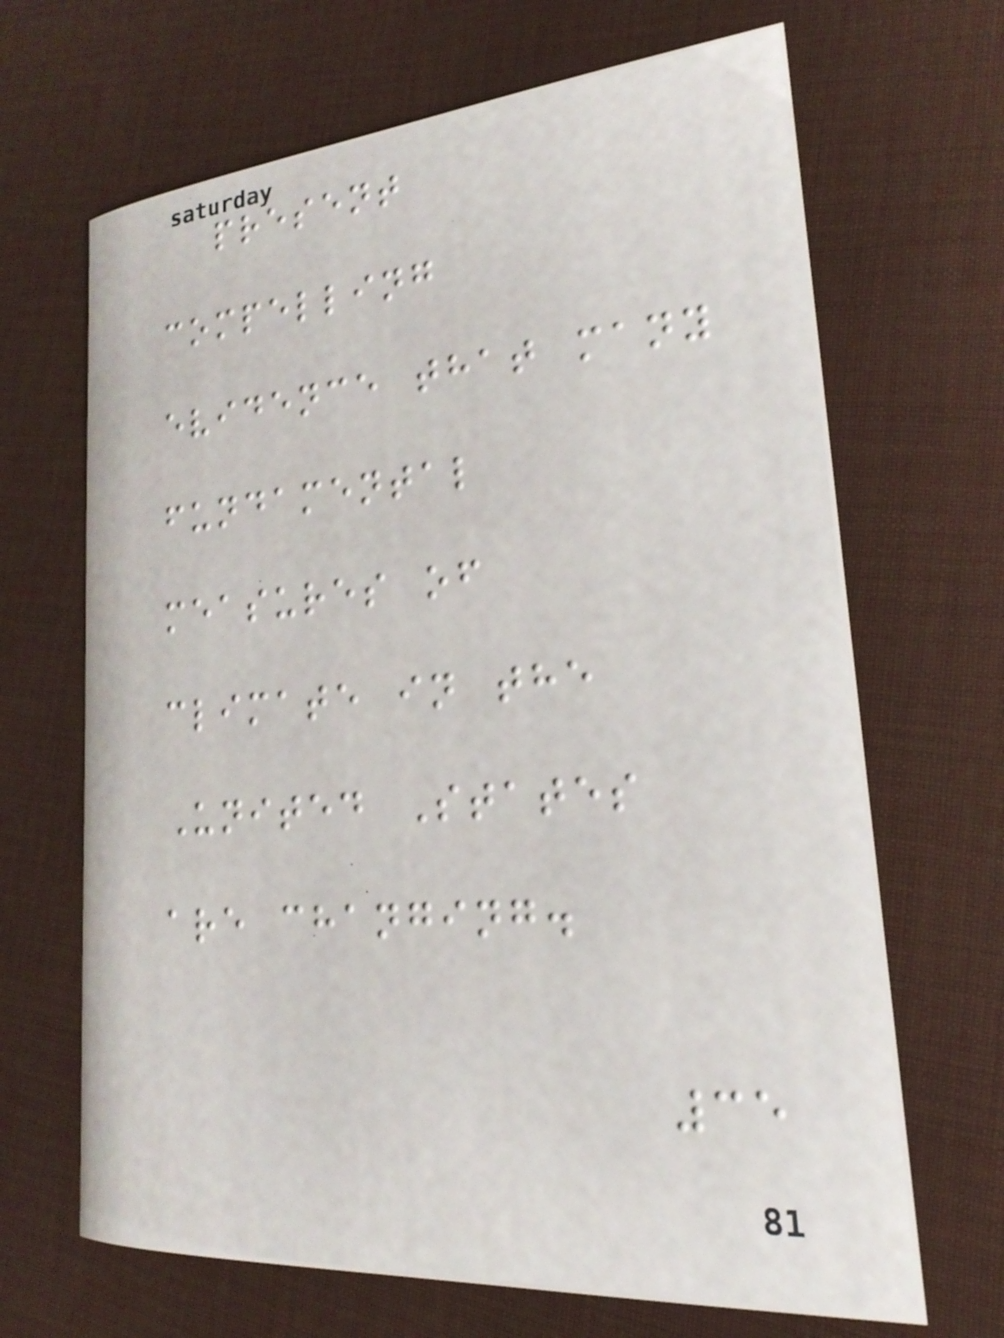present
compelling
evidence that many
fundamental
measures of
climate in the
United States
are changing.
35
